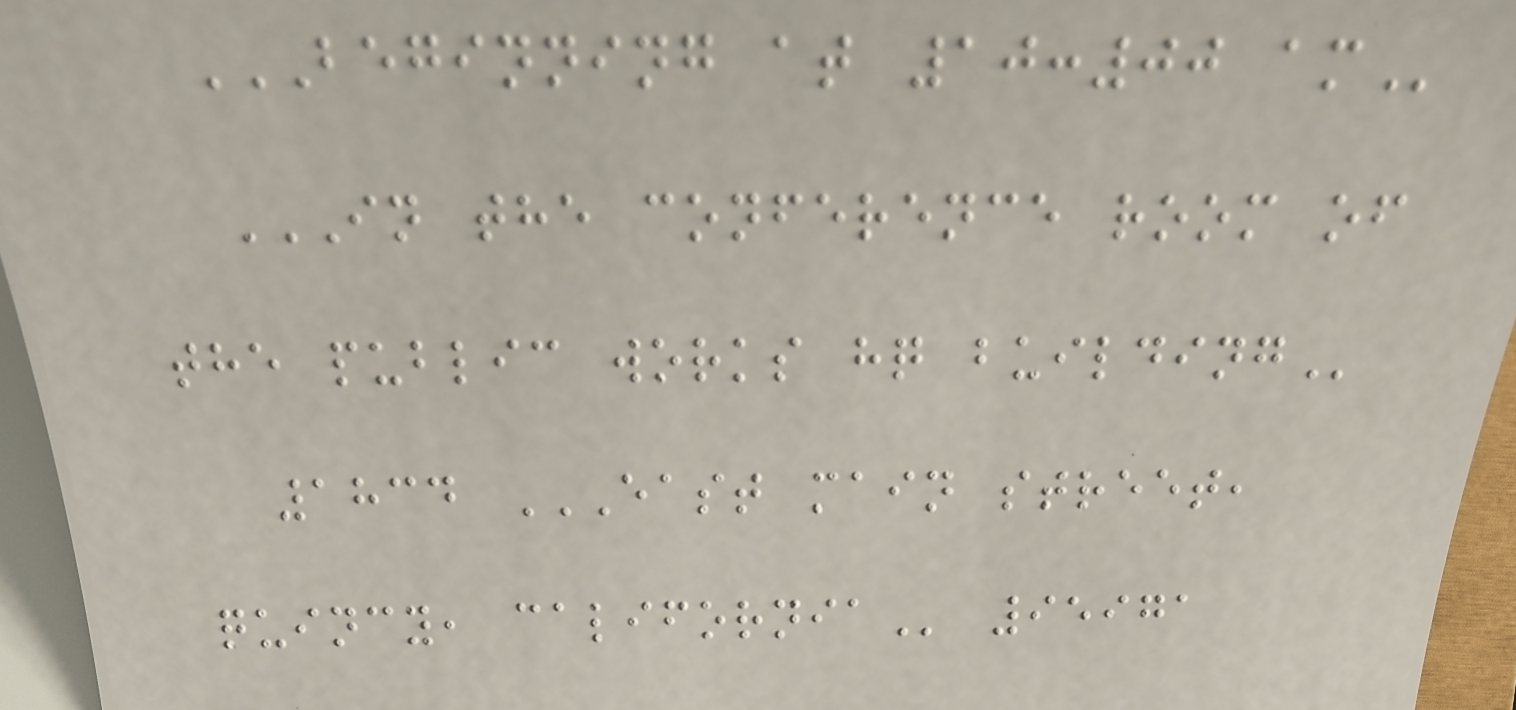BEGINNING AT 10:00 AM
IN THE CONFERENCE ROOM OF
THE PUBLIC WORKS HQ BUILDING
1834 EAST MAIN STREET,
QUINCY, CALIFORNIA 95971
